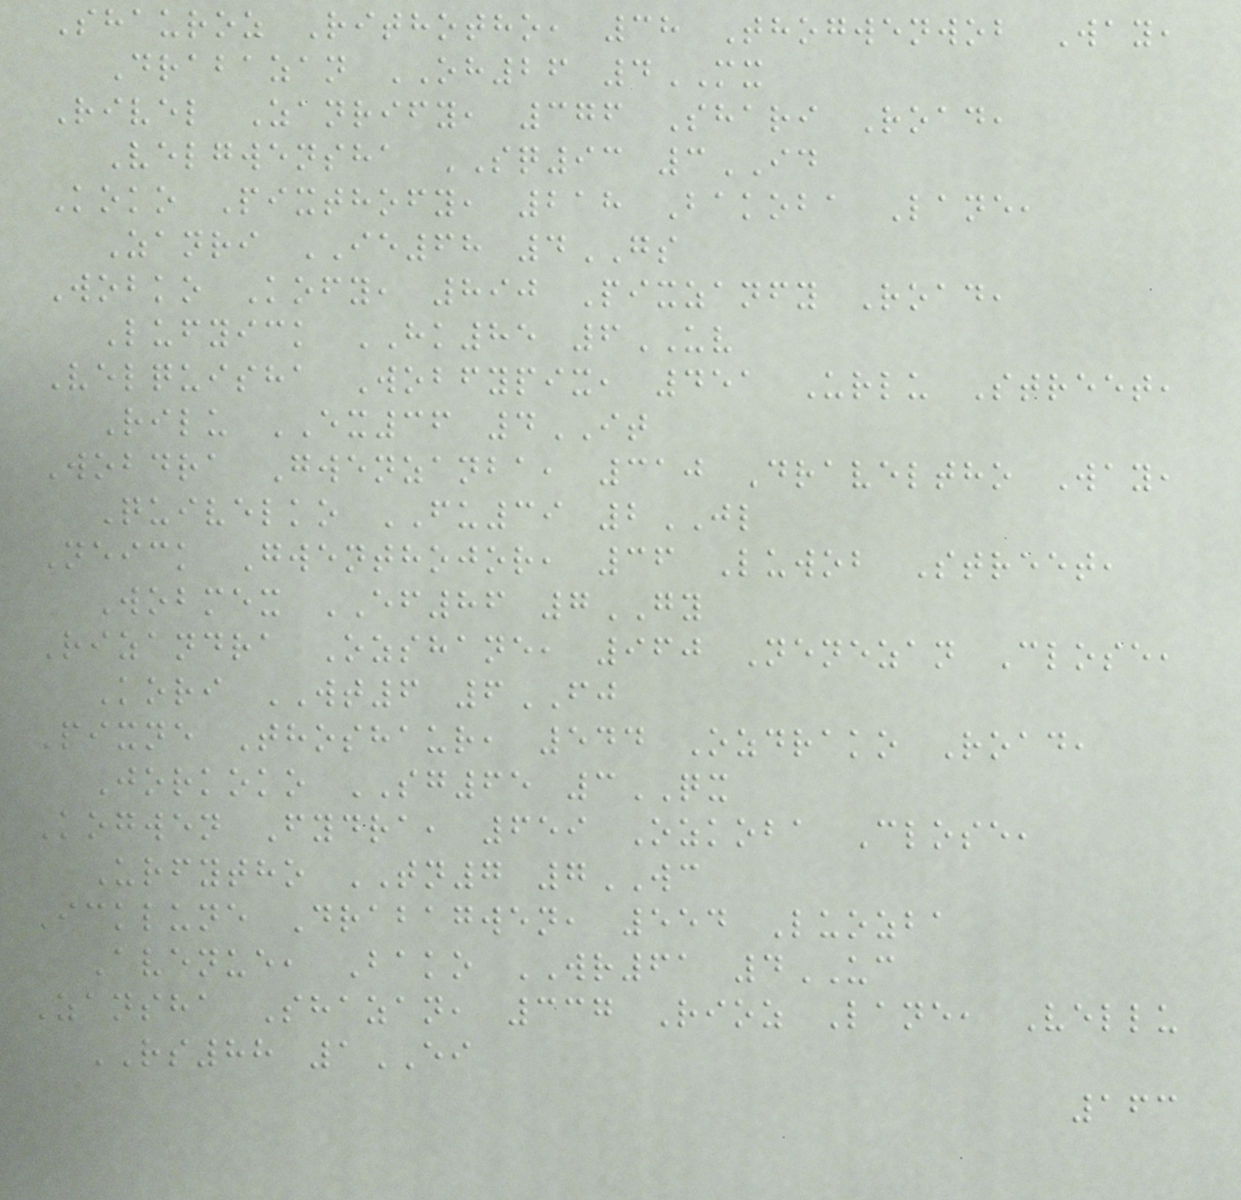Shauroz Rithotho, 38 Thogwenwob Way,
Drabazan OH26 4MX
Rivel Zanrify, 376 Shari Road,
Velgwensha SQ93 3ID
Koko Pixthofy, 218 Bakoba Lane,
Zanri IE68 4GS
Wobko Kofy, 890 Pixzanfy Road,
Lufyick HK85 6UV
Velquisha Wobfypix, 451 Urlu Street,
Rilu EX36 4IT
Wobdra Gwenzanba, 310 Draveltho Way,
Quivelko FU39 2JL
Neick Gwenthojor, 36 Luwob Street,
Wobmex EF86 7GY
Rizandra Ozshane, 960 Nenezan Close,
Kori WT6 6FJ
Pixne Thoshaur, 544 Ozdrako Road,
Jorkoko SG65 3QX
Kogwen Fydra, 659 Ozkoba Close,
Urfytho TN7 7WC
Icklune Drabagwen, 554 Luozba
Avenue, Bako WR61 4UC
Zansha Shazan, 337 Rioz Lane, Vellu
RS88 1EI
163
